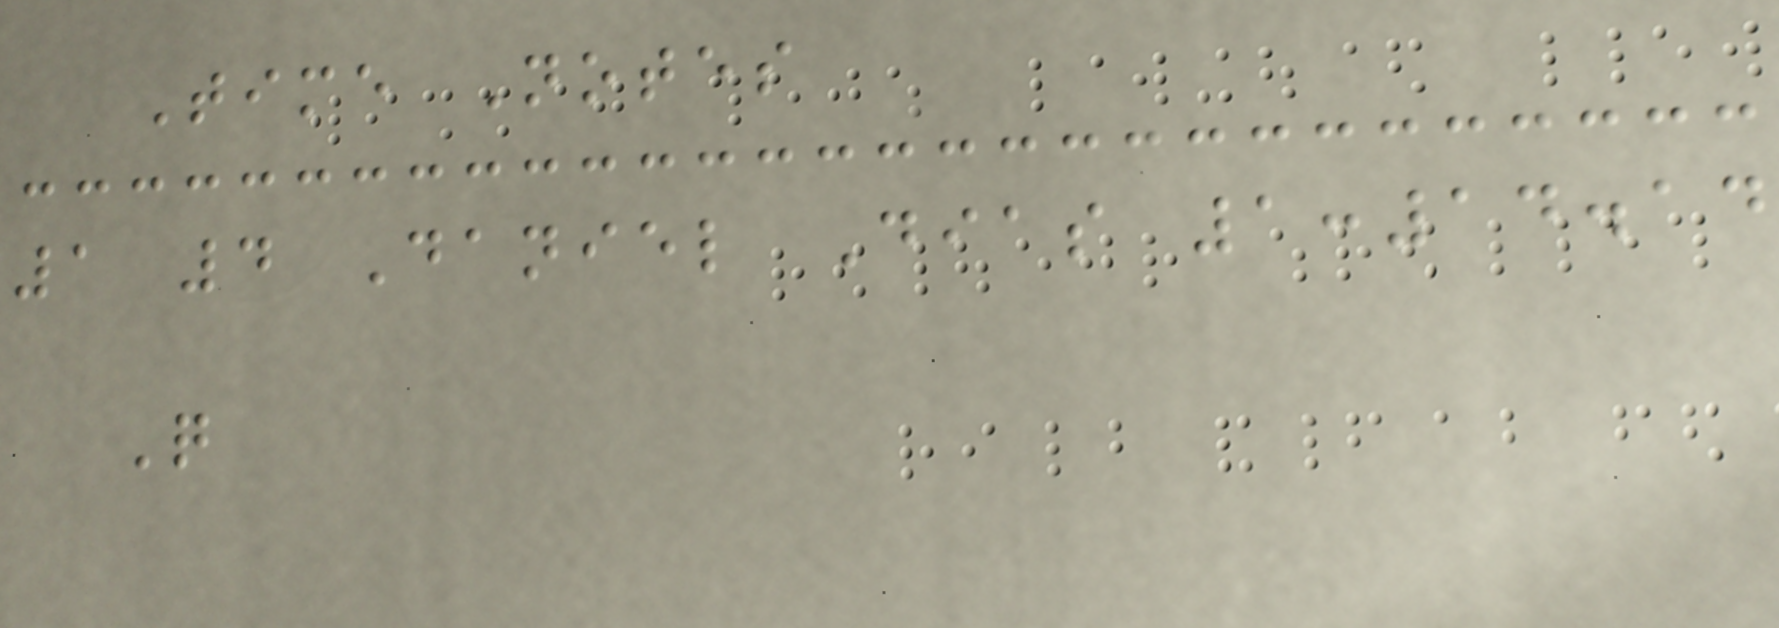Time Notes
1 4 Daniel Dias 1:14.14
Q
